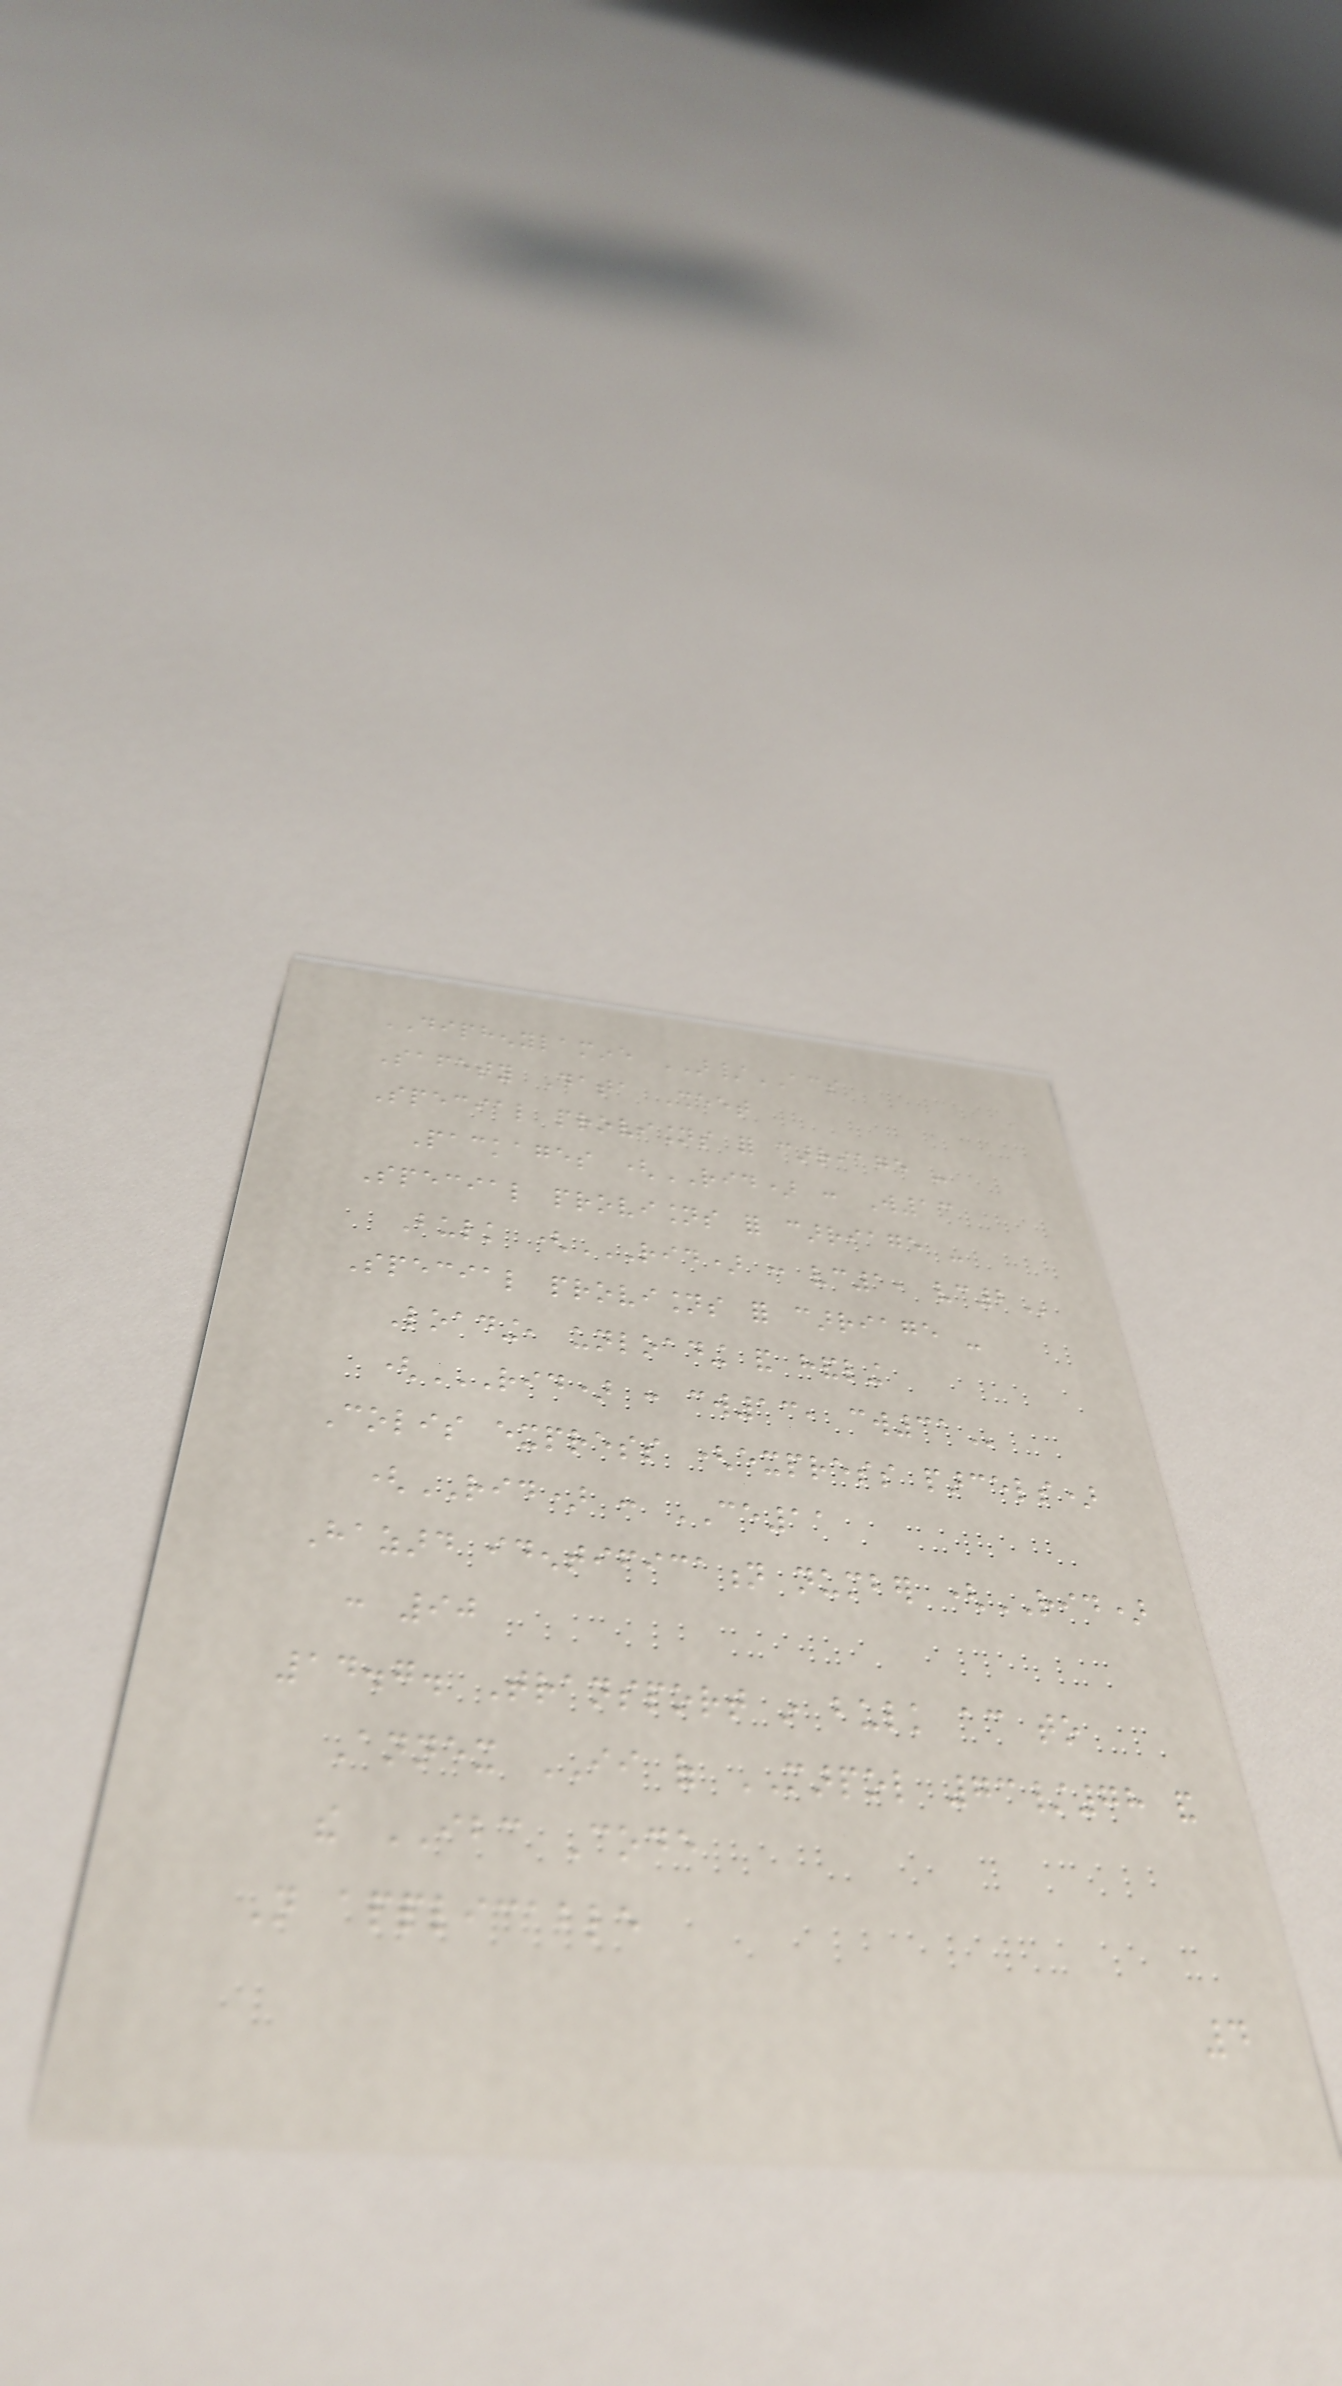DIPHENYLAMINE AR/ACS
Safety Data Sheet
Special provisions for carriage -
Packages (RID) : W13
Special provisions for carriage -
Bulk (RID) : VC1, VC2
Special provisions for carriage -
Loading, unloading and handling
(RID) : CW13, CW31
Colis express (express parcels)
(RID) : CE11
Hazard identification number (RID)
: 90
14.7. Transport in bulk according to
Annex II of MARPOL 73/78 and
the IBC Code
Not applicable
4
